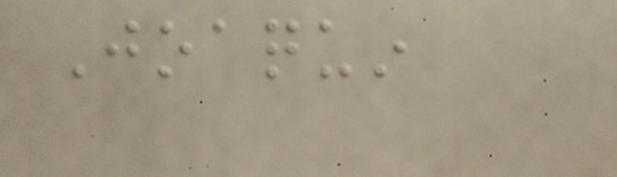Joaquin
